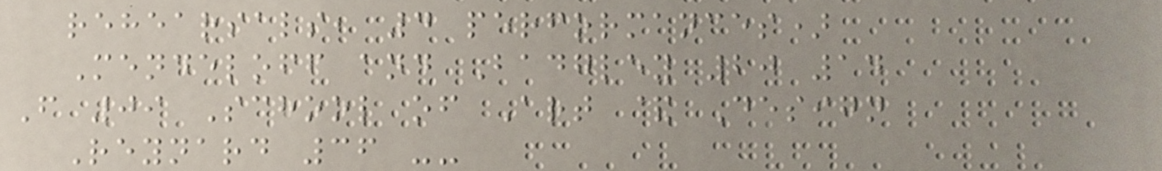rehearsals, 4 performances)
Mendeloff and Badgley 20 14
F 09 School of Art & Design
Reynard 36 --
